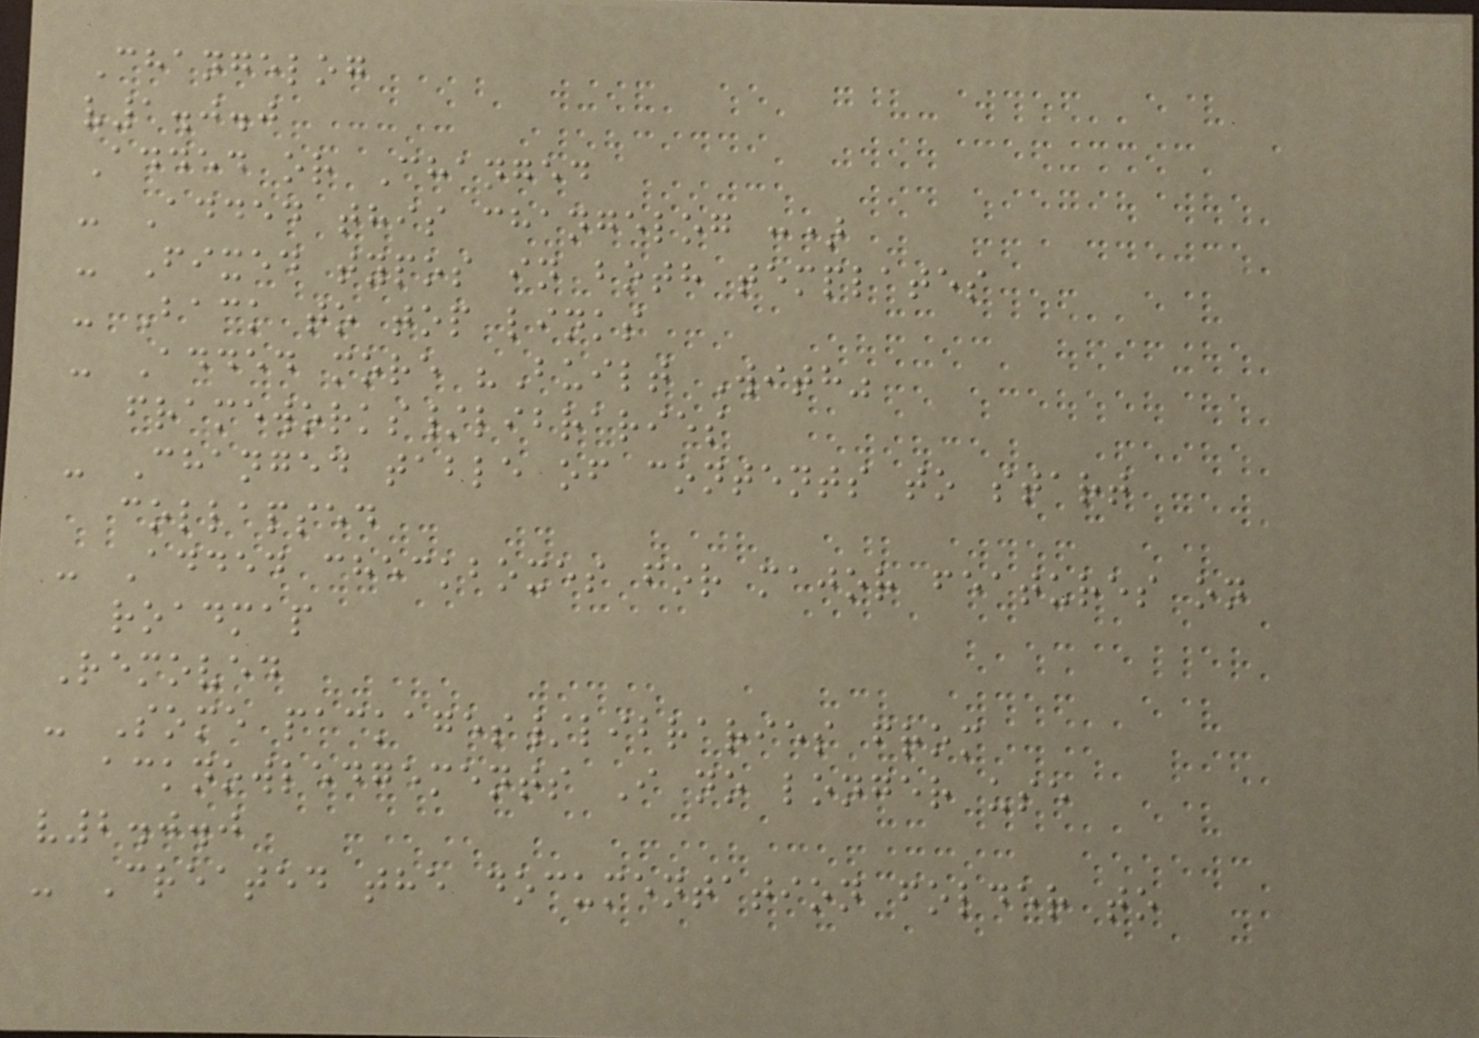Changelog
v1.0.0
Added or Changed
- Added this changelog :)
- Fixed typos in both templates
- Back to top links
- Added more "Built With"
frameworks/libraries
- Changed table of contents to start
collapsed
- Added checkboxes for major features on
roadmap
Removed
- Some packages/libraries from
acknowledgements I no longer use
v2.0.0
- Created the documentation folder to
